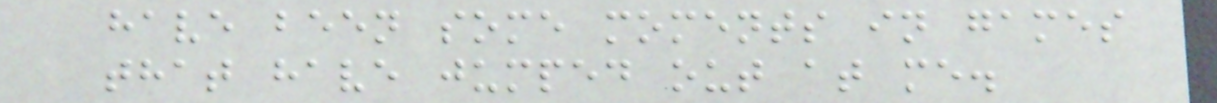have been some moments in games
that have jumped out at me.
